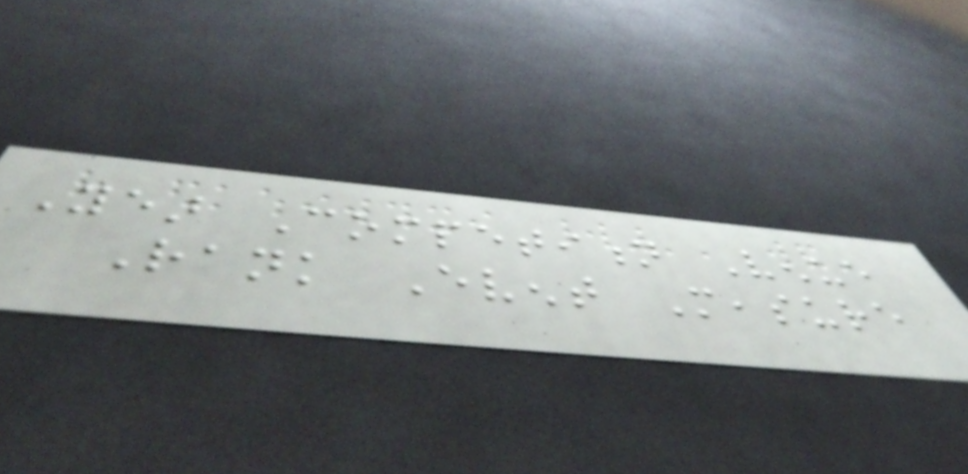Year Competition Venue
Rank Event Measure
